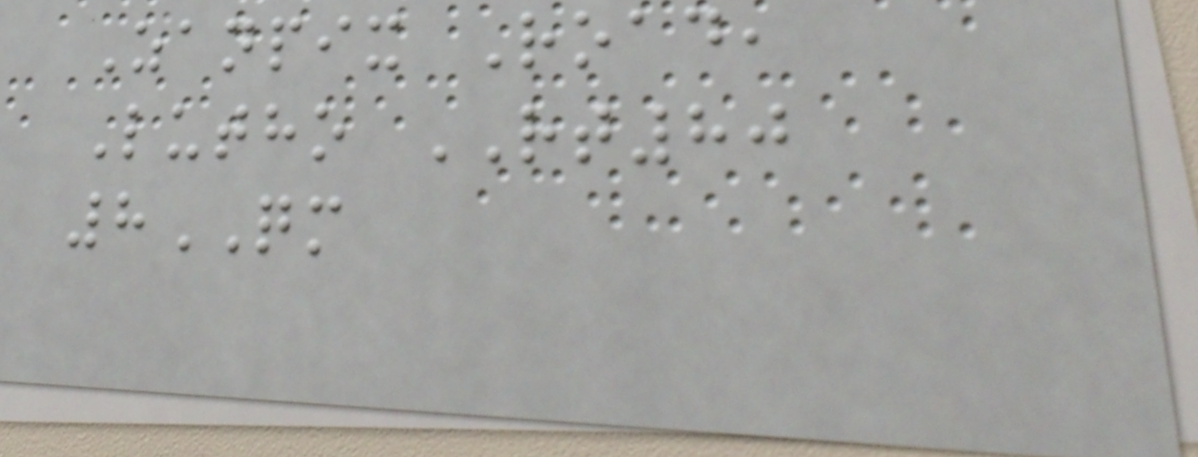Zanpix Road,
Lutho RT80
8QM
